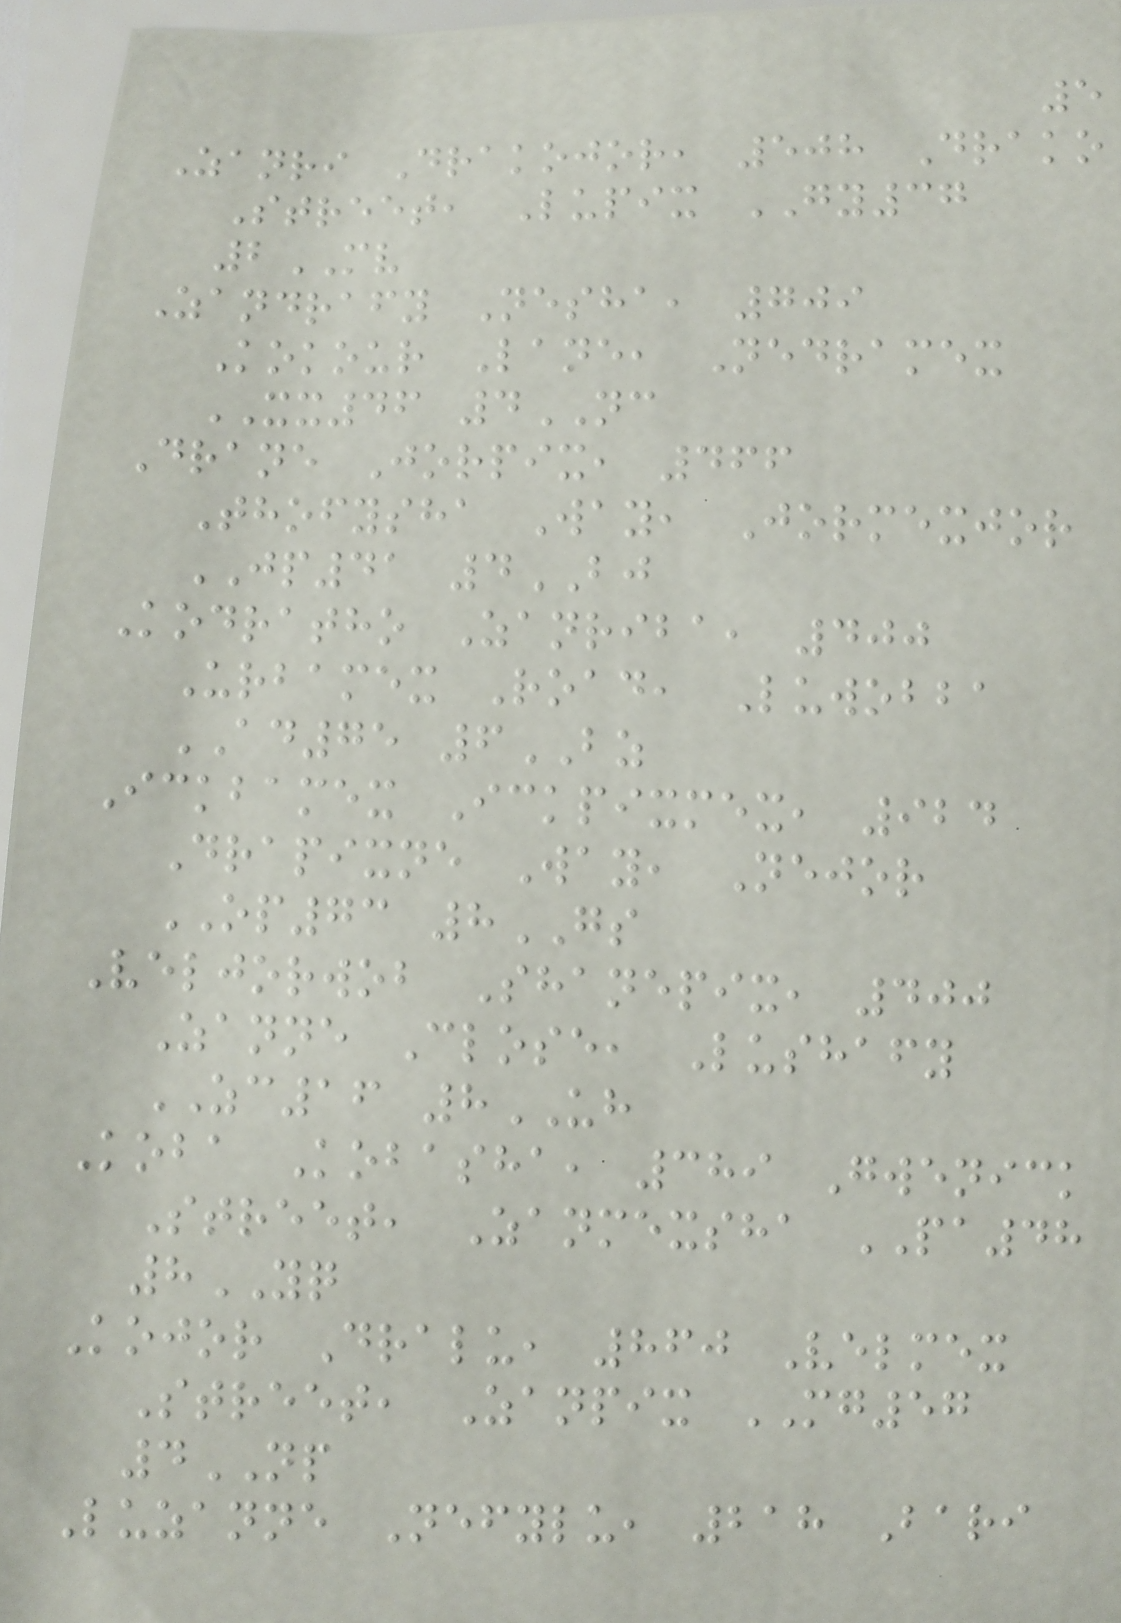5
Zanri Drakojor, 508 Drako
Street, Lupix GY37
2MV
Zandrafy Nesha, 709
Kokour Lane, Nedramex
XX46 4NC
Drane Jorpix, 466
Thofysha Way, Jormexjor
JP41 4BJ
Kodratho Zanriba, 400
Urbamex Road, Luwobba
AD75 6BZ
Ickbamex Ickpixmex, 924
Drapixne Way, Nejor
OP73 8GS
Veljorwob Shanepix, 400
Zanne Close, Lushafy
ZC16 8UH
Koba Kobasha, 389 Gwenick
Street, Zanmexsha PA48
8YQ
Kojor Dralu, 860 Velmex
Street, Zanpix MG57
4NP
Luzanne Nefylu, 218 Bari
